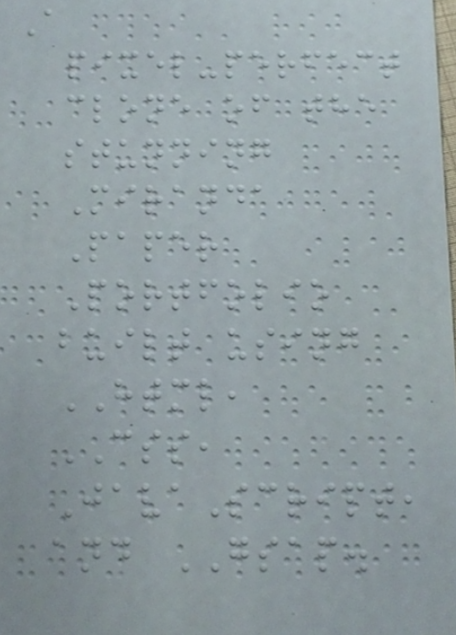A
pixel-perfect
clone of the
stunning
Miranda
Paper
Portfolio
built using
HTML,
CSS,
JavaScript,
and GSAP.
